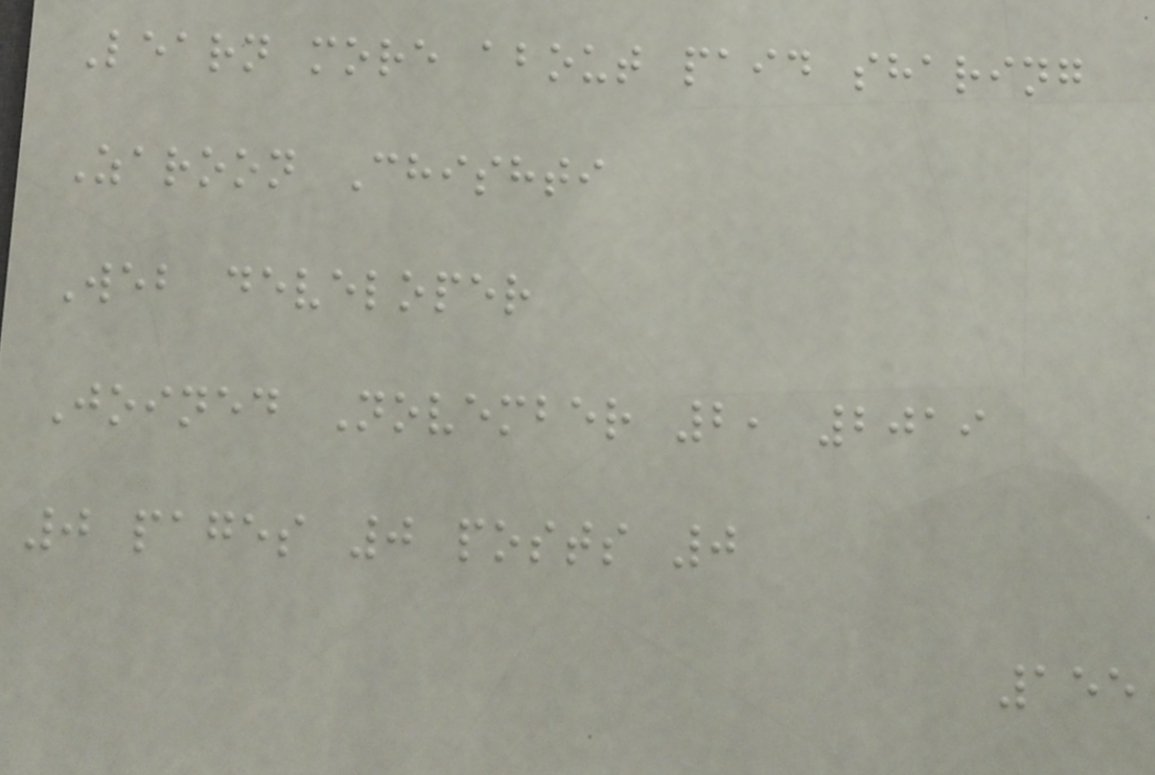Learn more about paid sharing
Zaroon Chishti
Web developer
Joined November 2, 2019
0 pages 0 posts 0
155
